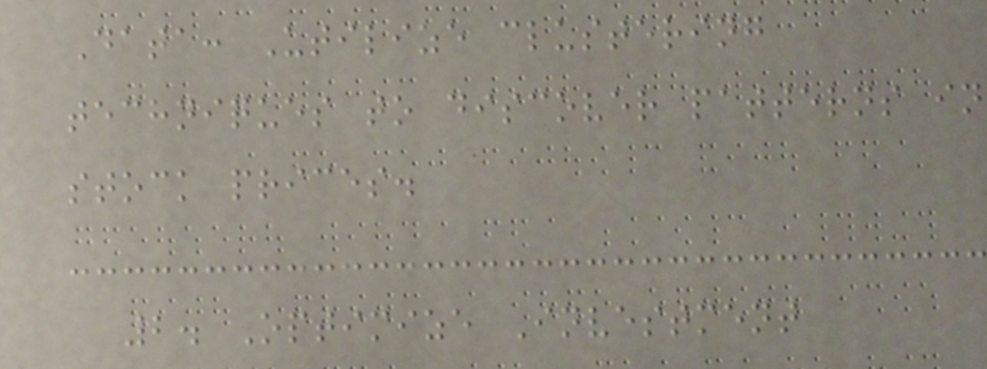Data: Utilize clustering
techniques to discover patterns in
stock prices.
2. Optimize Investment
